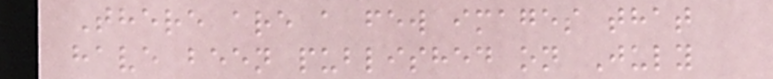There are a few images that
have been published on July
